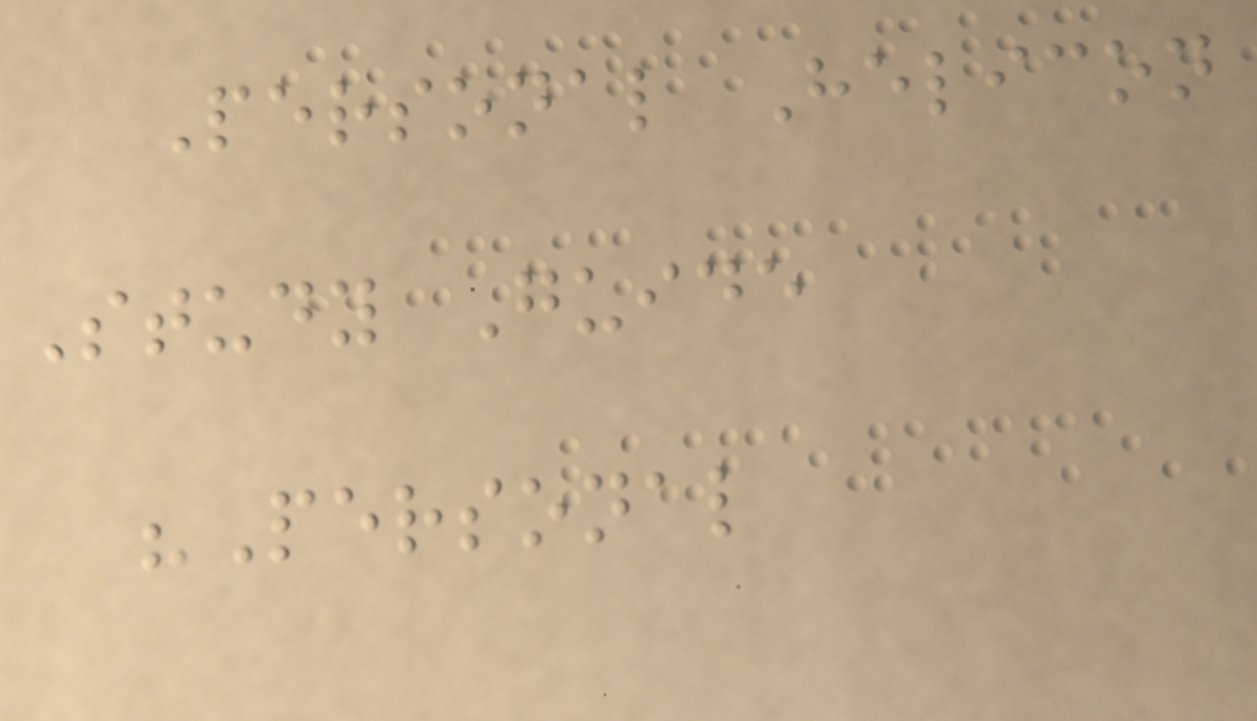Personal Helicon
Study Guide
"Personal
